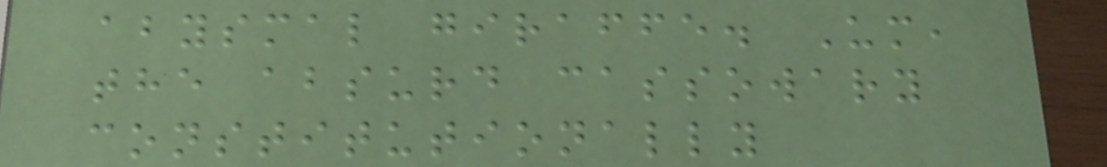abysmal giraffe. Um,
the absurd cassowary
constitutionally
